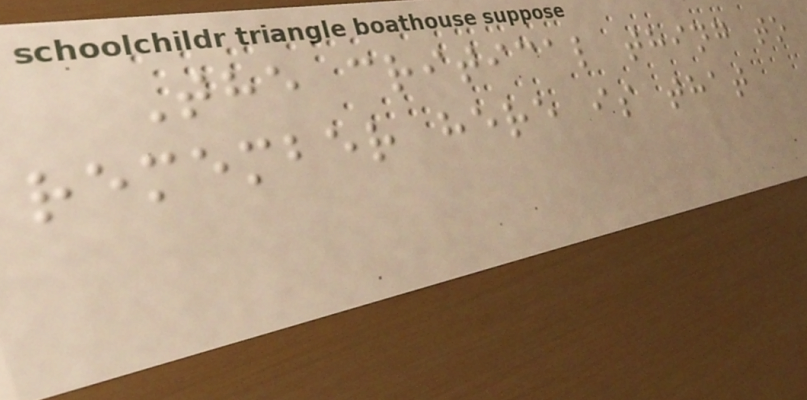The critical thing to
remember here is that
